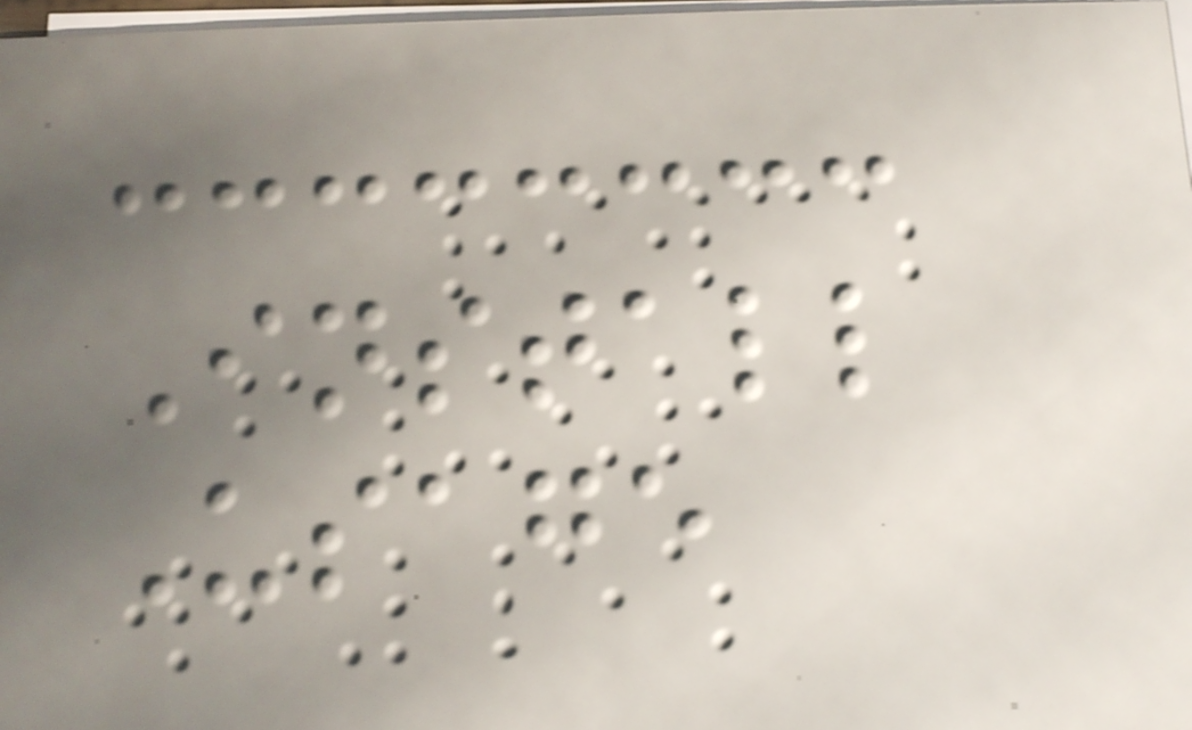Install
Usage
